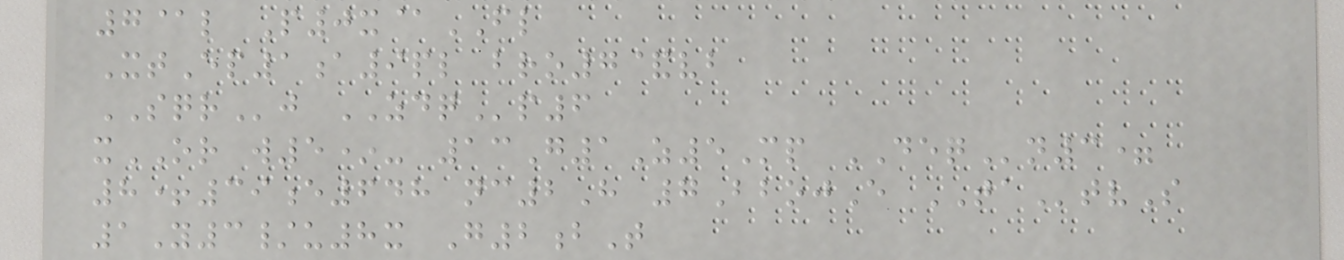7@l P0x@FL
XtEp1a9pl bro7&vb
SQRj ZDQp6
xOR w5*- 13G1Z5Mp DEQn3=
8+39e648 nc2H 7BbojE TAtvS
1Y3/u8x G2bT
